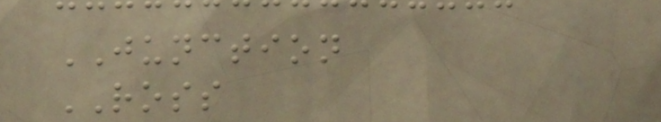JUNCTION
ROSS
